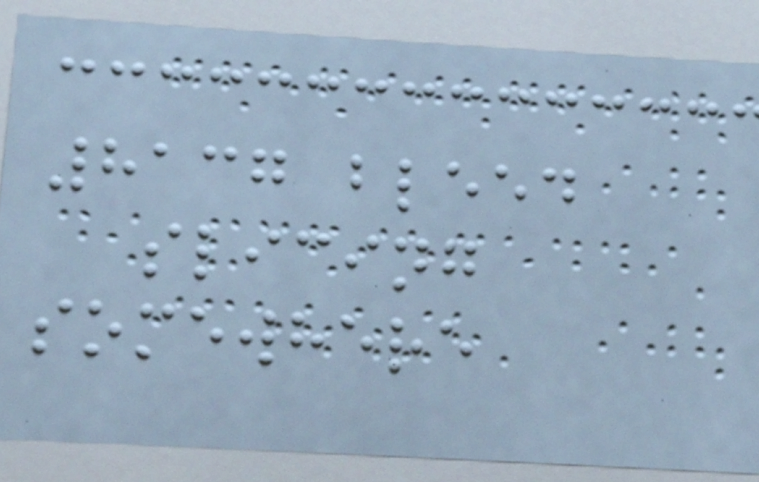8137 bleed
slicing
somewhere
